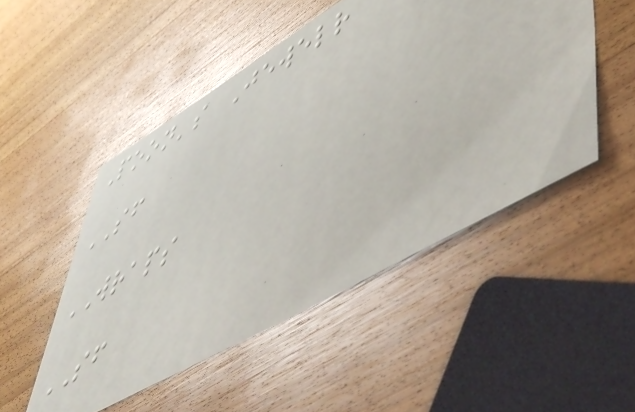Poon's Jewelr
SF
WRAPS
SF
